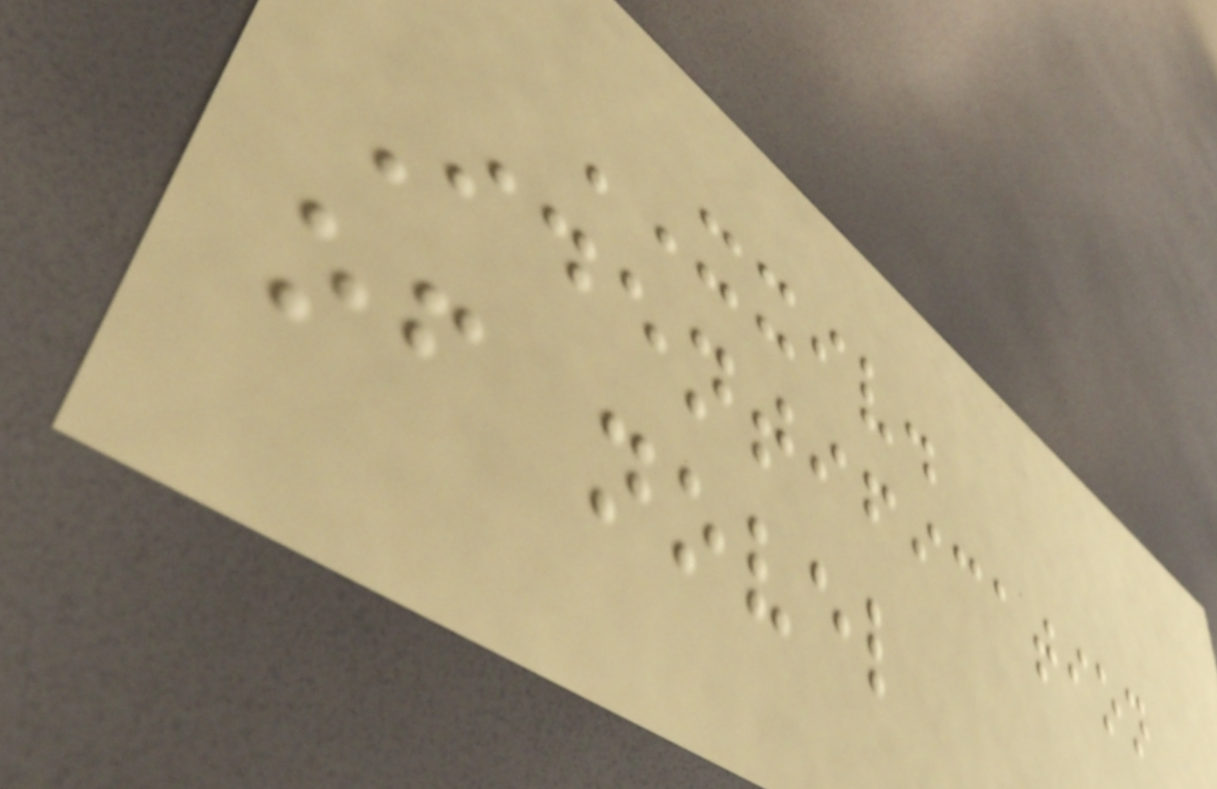XXIV.
Identification
of novel
